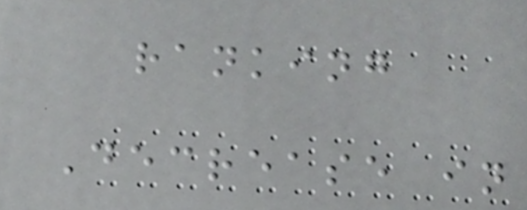ranking
Decrease in
